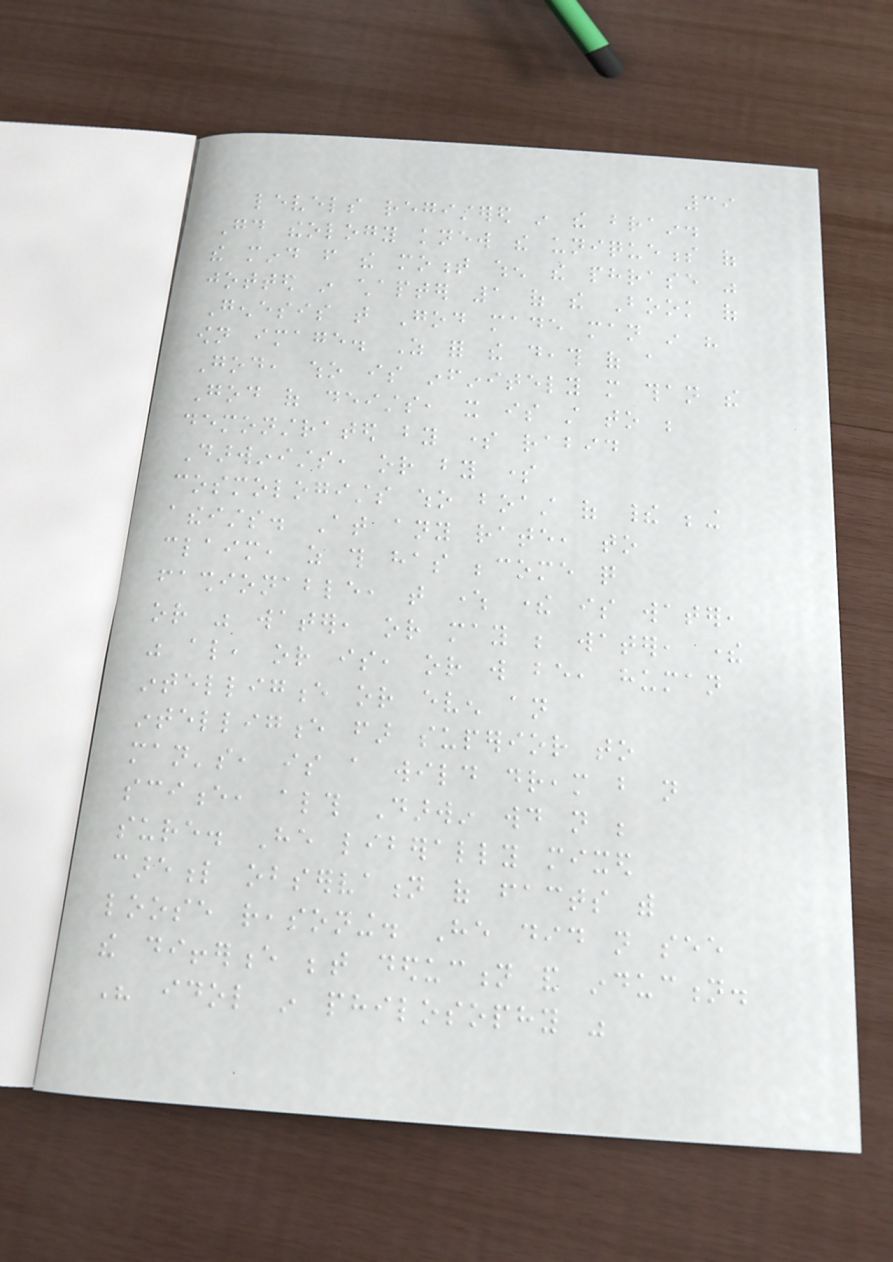39
levels registered in the brain.
Good theology knew the uniqueness of
the mind from the moment when the phrase was
jotted in chapter 1 of the Book of
Genesis that God made man in his
own image. As for the death of a
God, who is infinitely more than the
God of deists, it is still to be
demonstrated by some rabid
Darwinists, or by some
cosmologists who boast of their being
atheists. At any rate, to
claim, as this has become quite
fashionable, that where there is water,
or was water, or may be water, there
was also, or is, or will be, human
intelligence or even an
intelligence far superior to
man's, is a wild dream but not
science, although Darwin would not be
sure. He liberally mixed
careful observation of facts with
loose reasoning. He did not see
the difference between deduction and induction.
His idol in philosophy was
